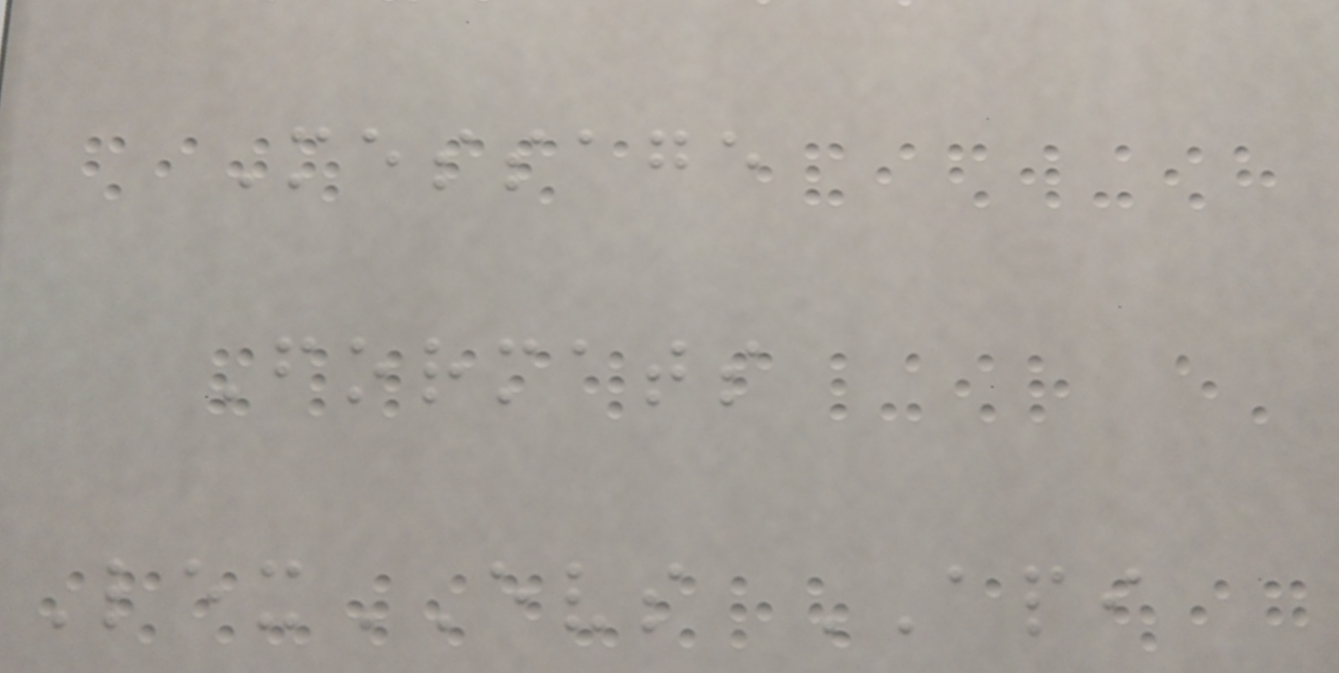Message
Formats
LexEVS API
